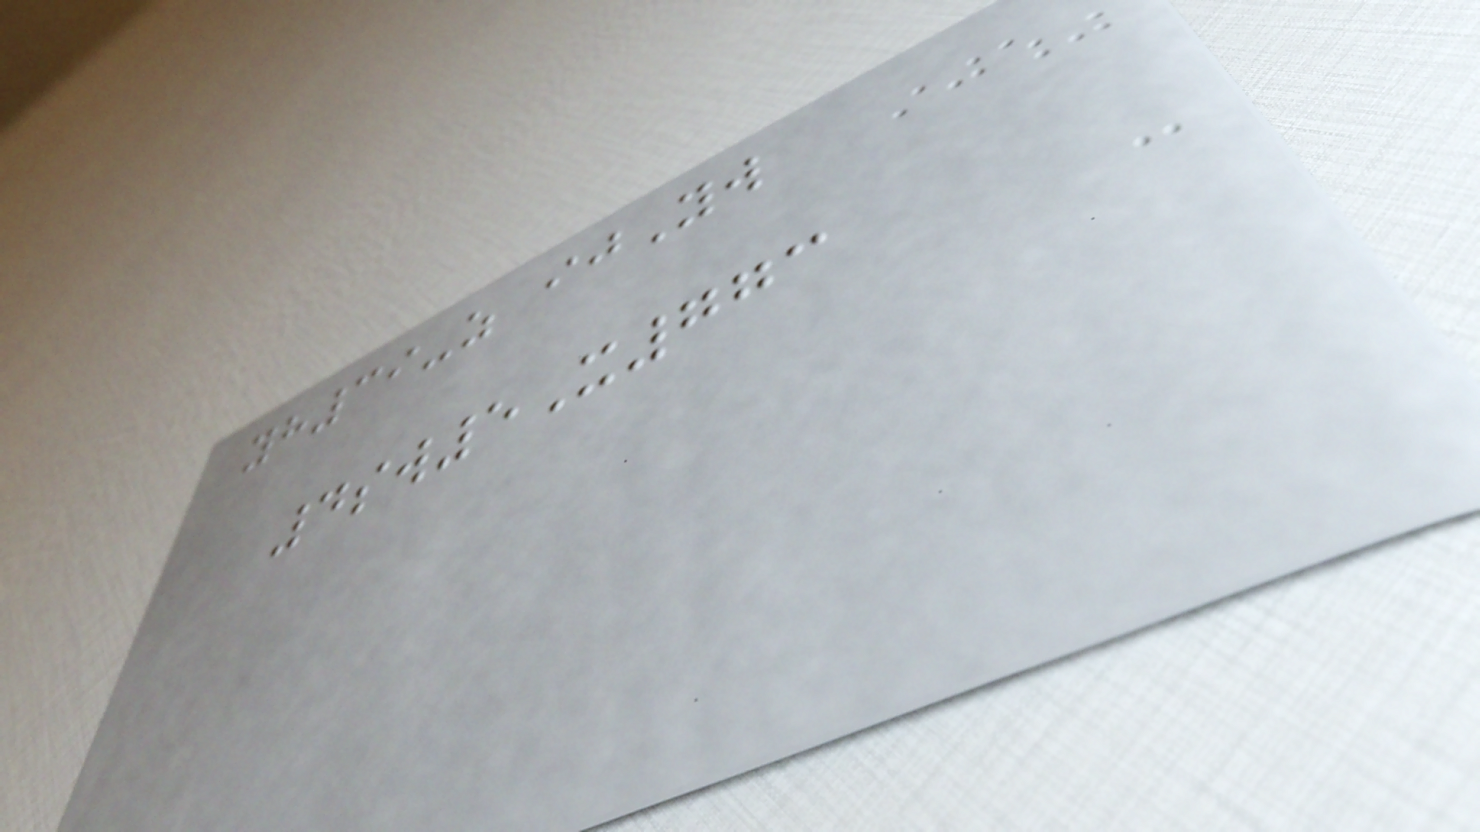yh39-z ijYw
4sw5X773
